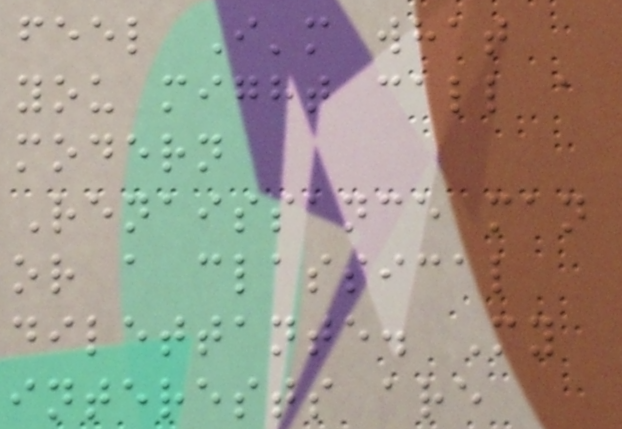feel I'm what
you might call a
modern
Renaissance man
or a classical
dilettante. My
interests are
